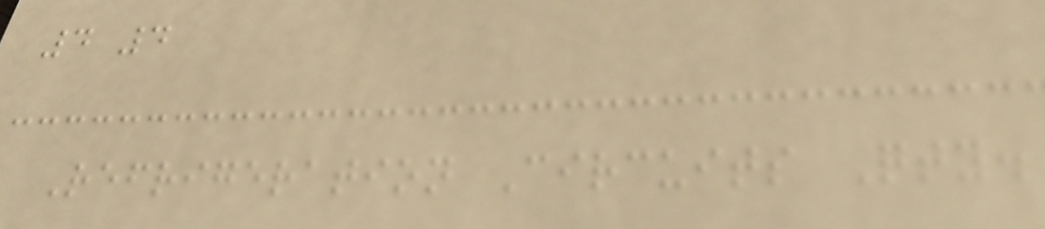4 4
Refrigeration Circuits Qty.
